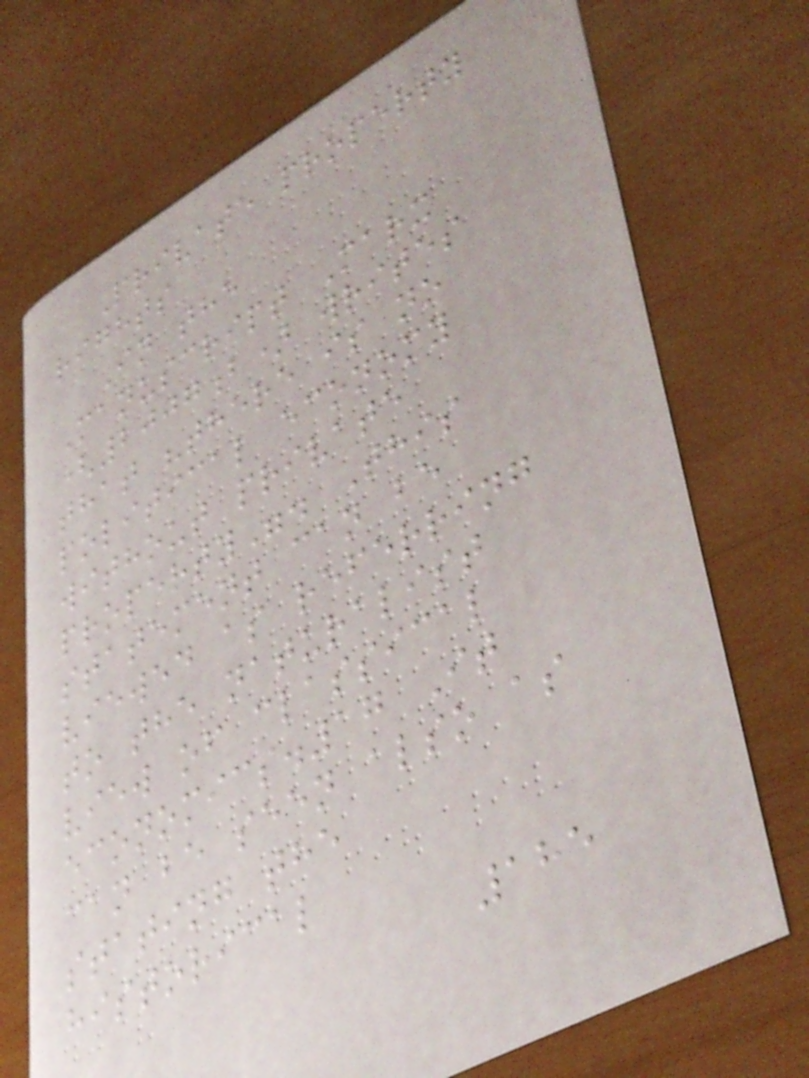Private property
rights
In the
Manuscript Marx
(2007b) writes
that "there is no
political economy
without private
property". This
statement can be
viewed as referring
to the naturalist
view of classical
economics.17 It
can be seen also as
stating the
historical
185
